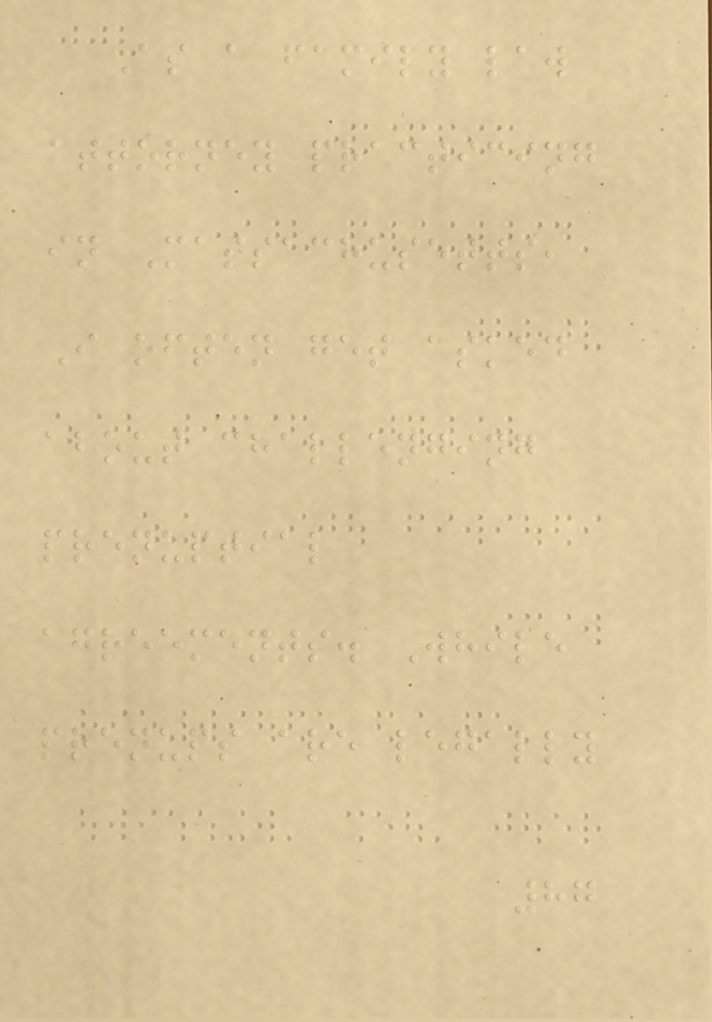As a family law
attorney practicing
in Massachusetts,
I often get asked
about challenging
prenuptial
agreements. While
prenups are legally
87
